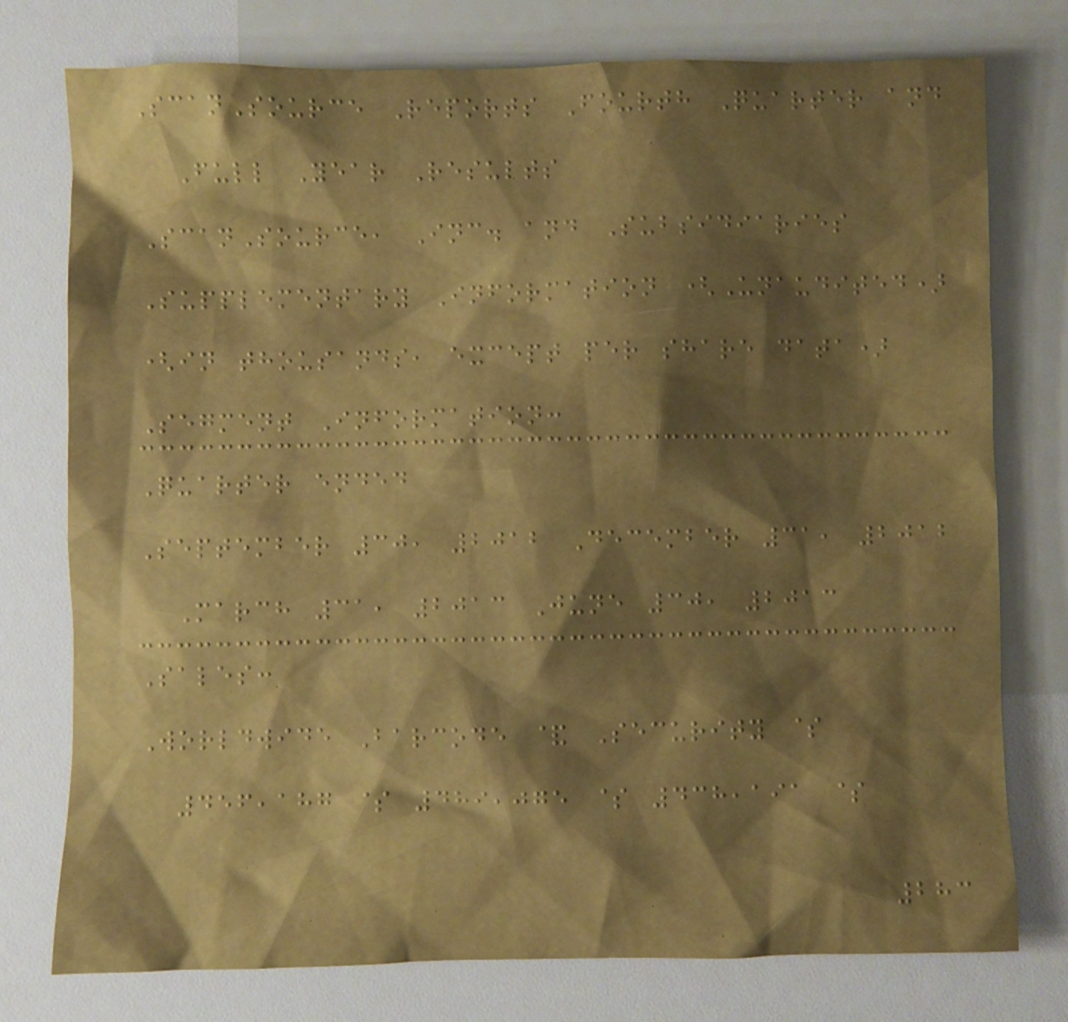ScanSource Reports Fourth Quarter and
Full Year Results
ScanSource, Inc. and Subsidiaries
Supplementary Information (Unaudited)
(in thousands, except per share data)
Segment Information:
Quarter ended
September 30, 2012 December 31, 2012
March 31, 2013 June 30, 2013
Sales:
Worldwide Barcode & Security $
456,187 $ 489,075 $ 438,191 $
283
